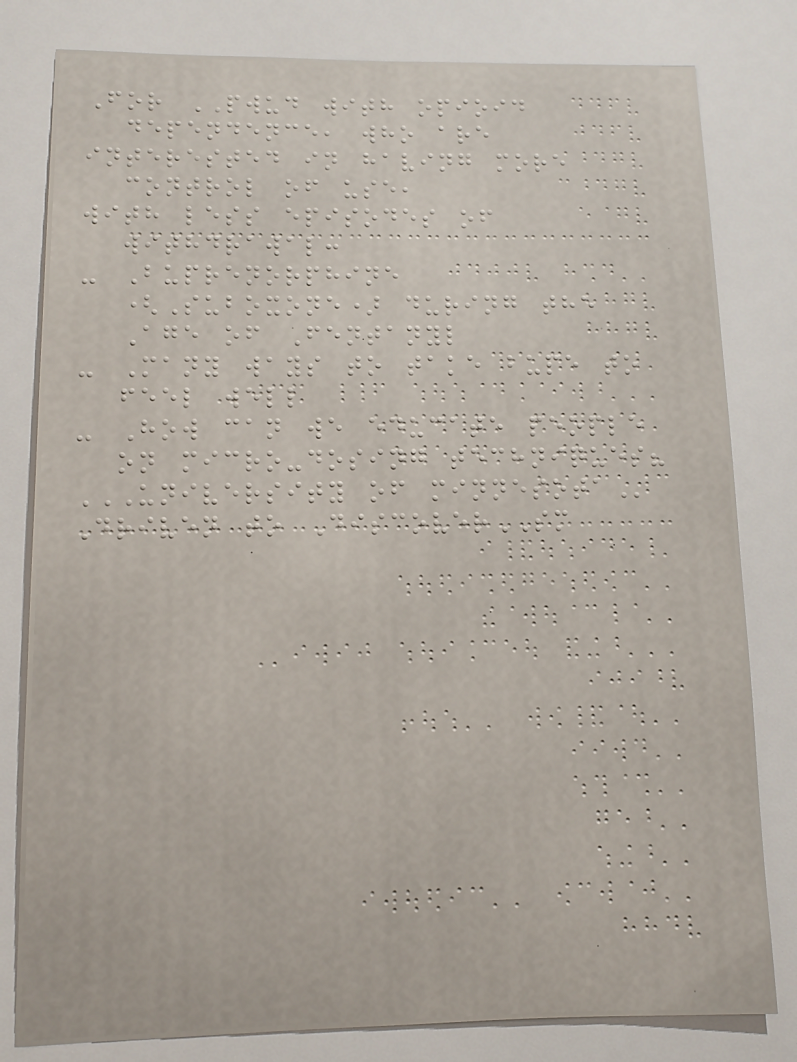For PWUD with opioid
dependence, who are
interested in having more
control of use,
with less episodes of
withdrawal:
- Buprenorphine
(Suboxone) during the
Age of Fentanyl
- Many ways to take bupe to
feel well
- How can we educate people
on micro-dosing techniques?
UNIVERSITY OF MINNESOTA
Driven to DiscoverSM
